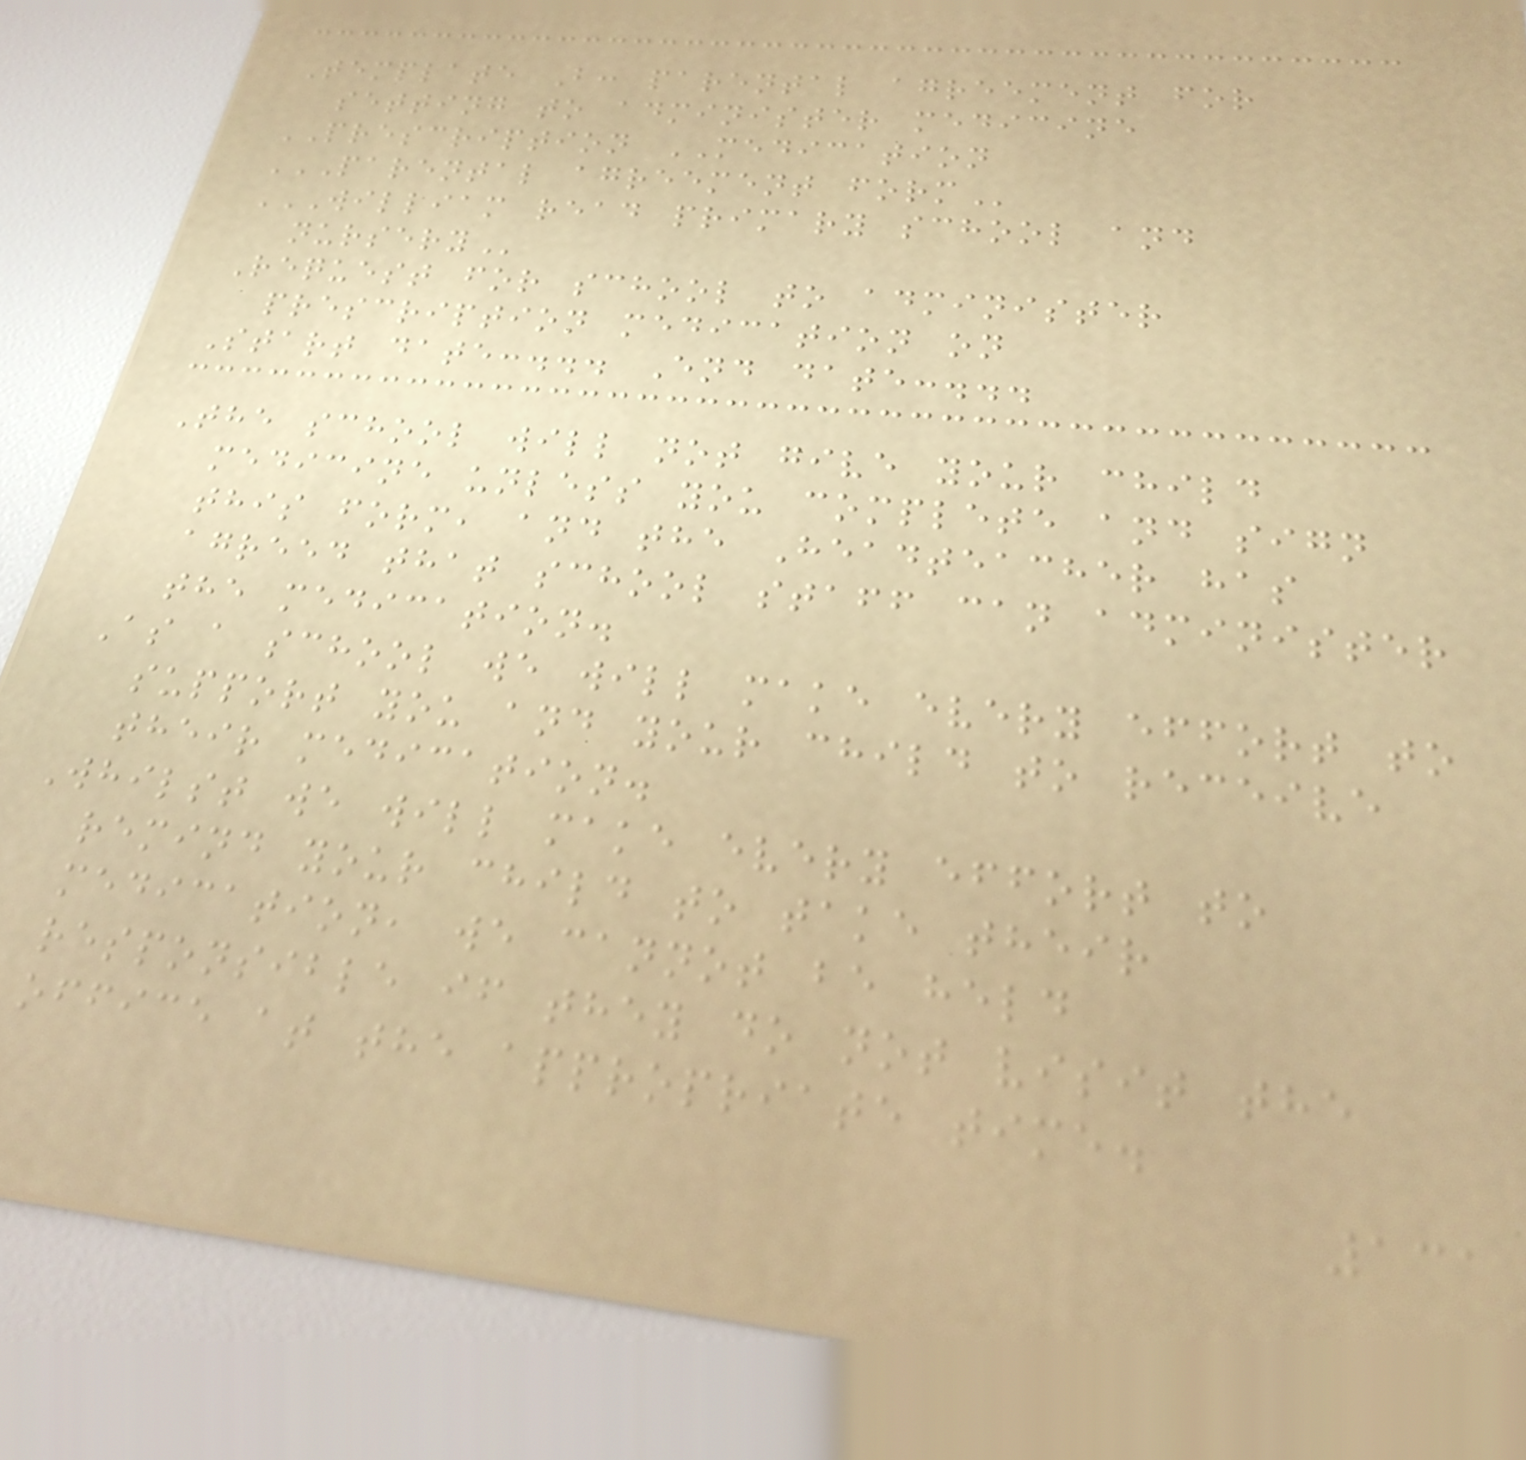Template B: parental agreement for
setting to administer medicine
PRESCRIPTION MEDICATION
PARENTAL AGREEMENT FORM
WILLIAM READ PRIMARY SCHOOL AND
NURSERY
Request for school to administer
prescription medication on
Start date:... End date:...
The school will not give your child
medicine unless you complete and sign
this form, and the Headteacher has
agreed that school staff can administer
the medication.
As a school we will make every effort to
support you and your child to receive
their medication.
Whilst we will make every effort to
remind your child to take their
medication, we cannot be held
responsible if they do not visit the
office at the appropriate time.
131
